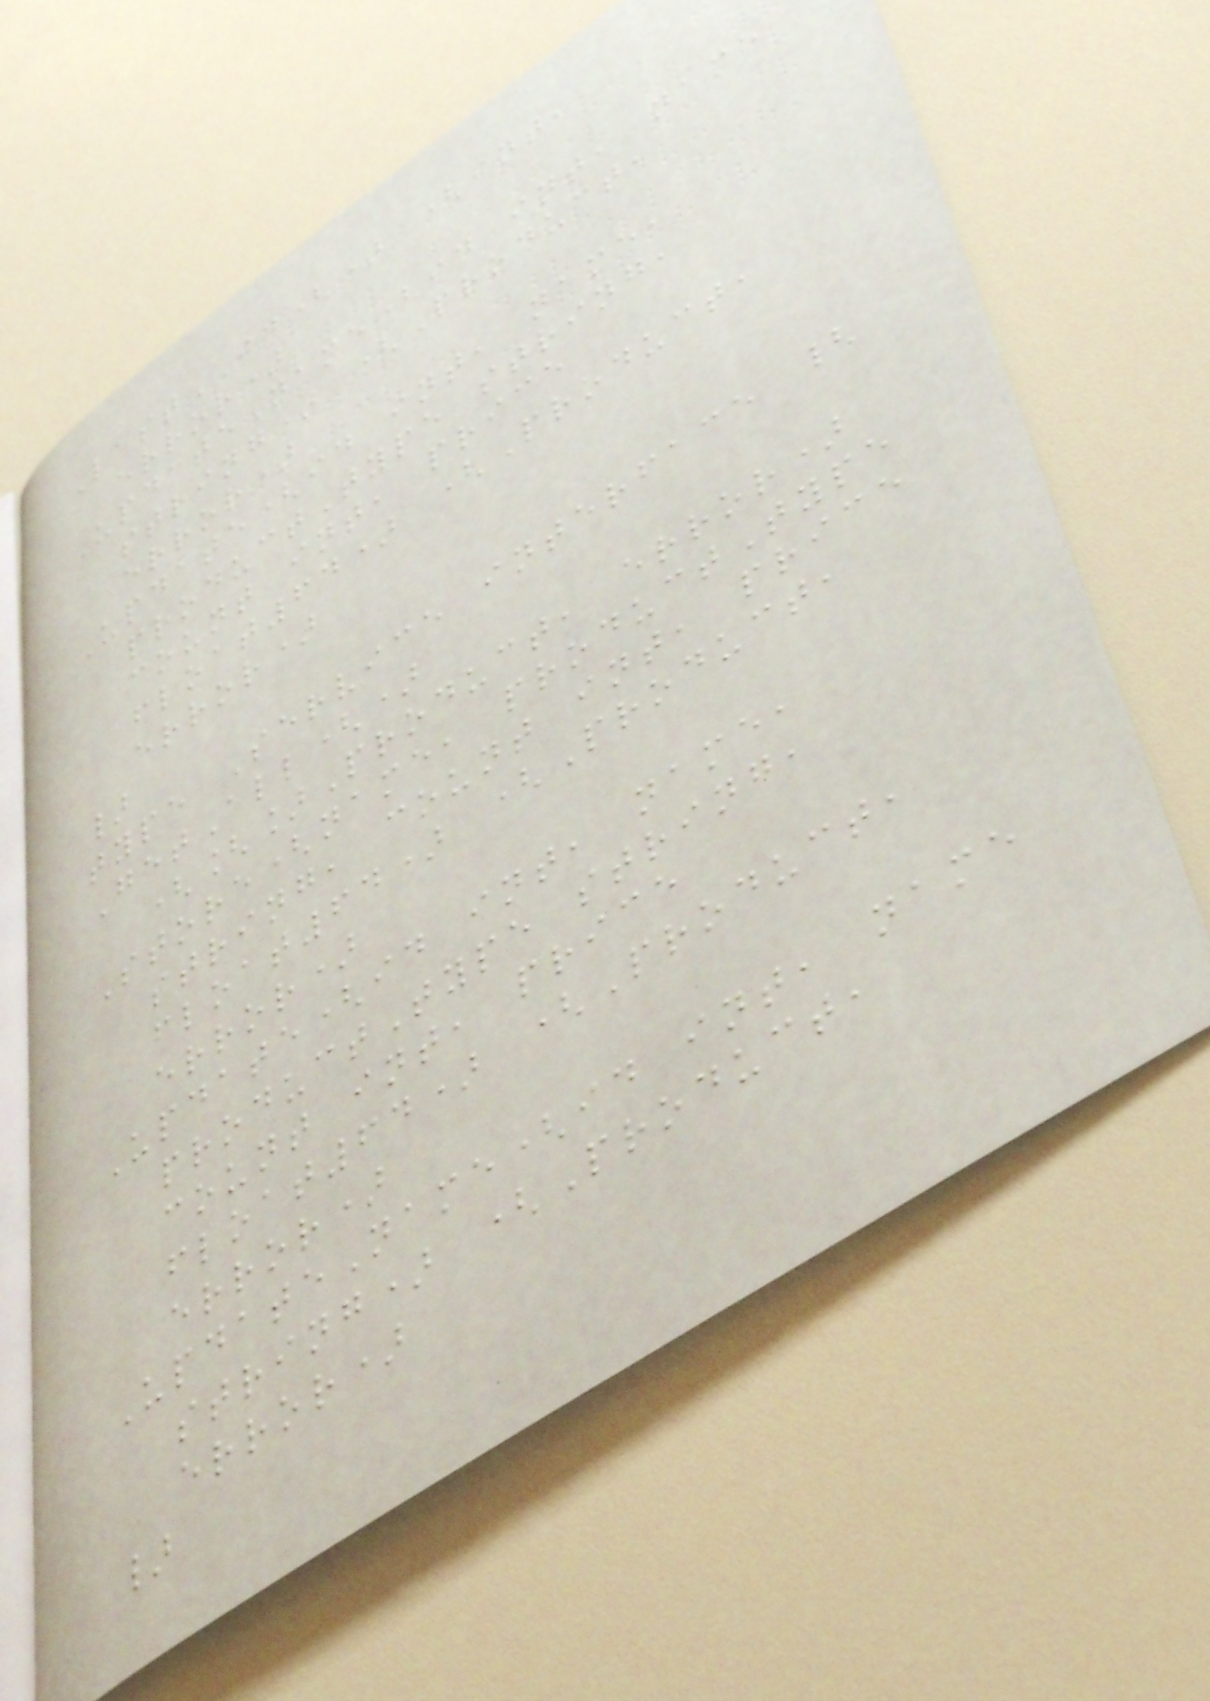LastID() (int,
error)
UpdateName(id int, name
string) (Product,
error)
Update(id int, name,
productType string,
count int, price
float64) (Product,
error)
}
type Service interface {
GetAll()
([]Product, error)
Store(name, productType
string, count int, price
float64) (Product,
error)
Update(id int, name,
productType string,
count int, price
float64) (Product,
error)
UpdateName(id int, name
string) (Product,
error)
}
